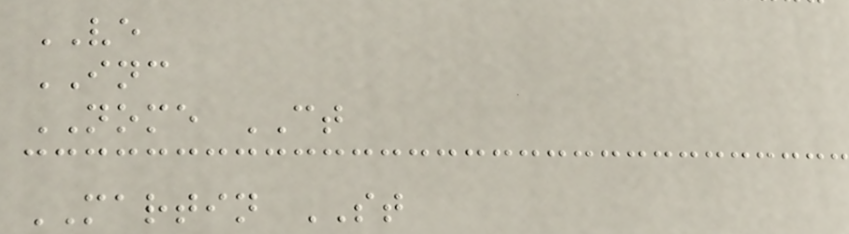VE
INC
NOME CT
MARTIN ST
